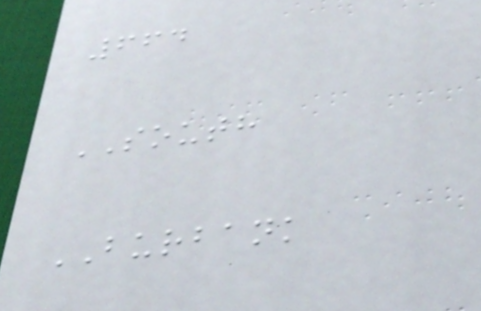664
SOUTH
BURBANK
